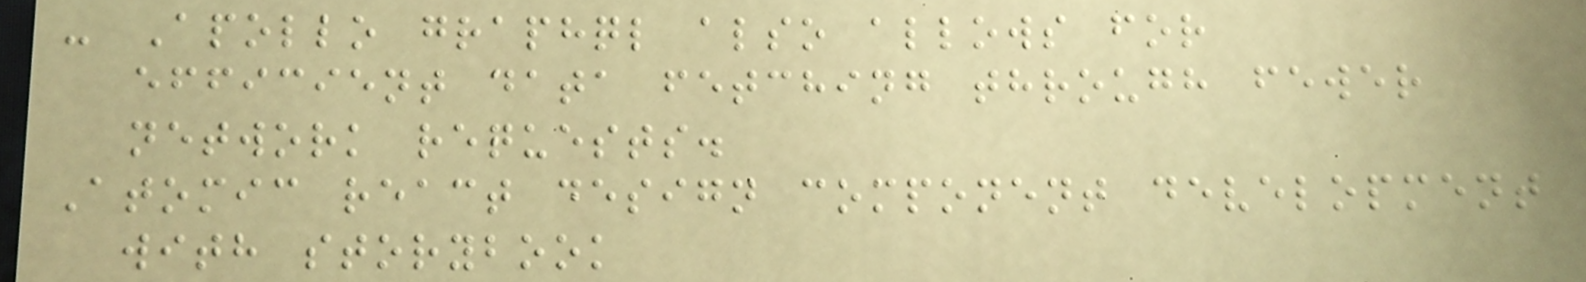- Apollo graphql also allows for
efficient data fetching through fewer
network requests.
Atomic react design component development
with storybook
